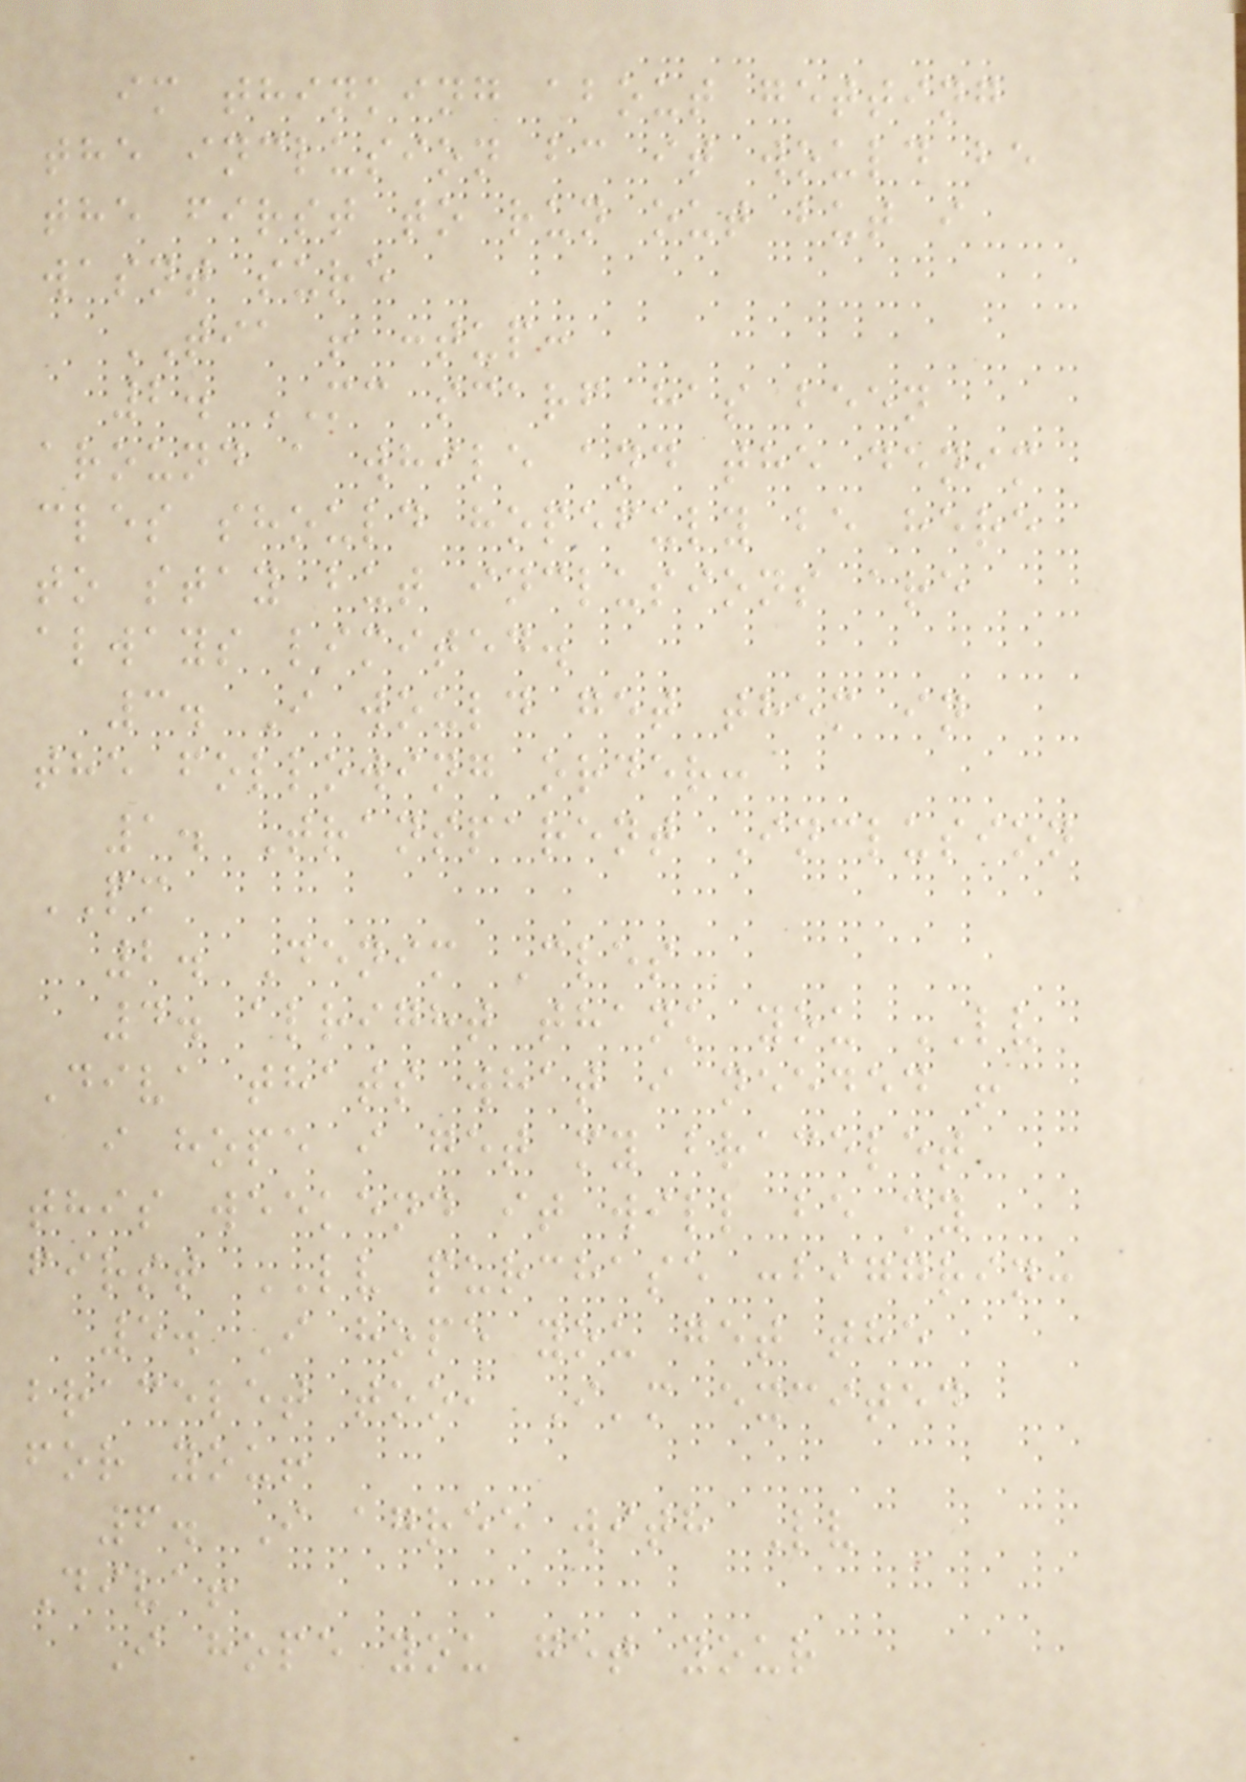im thinking about getting
the inclusion bc it would be
the first to run out but i
wasnt sure
TIA ! :tup:
2. MC scarf has been
around a while and the denim
cles should hopefuly be here
to stay but inclusions are
always limited.
3. I would get them in
the following order:
1. Transparent Inclusion
PM
2. Denim Cles
4. alright thank you LV
Diva thats what i needed !
i hope i get my bracelet
this weekend it will be my
first LV purchase :biggrin:
5. I hope you get the
bracelet too, I'm excited
for you!
6. I agree with Lv
Diva!
I hope you get your
